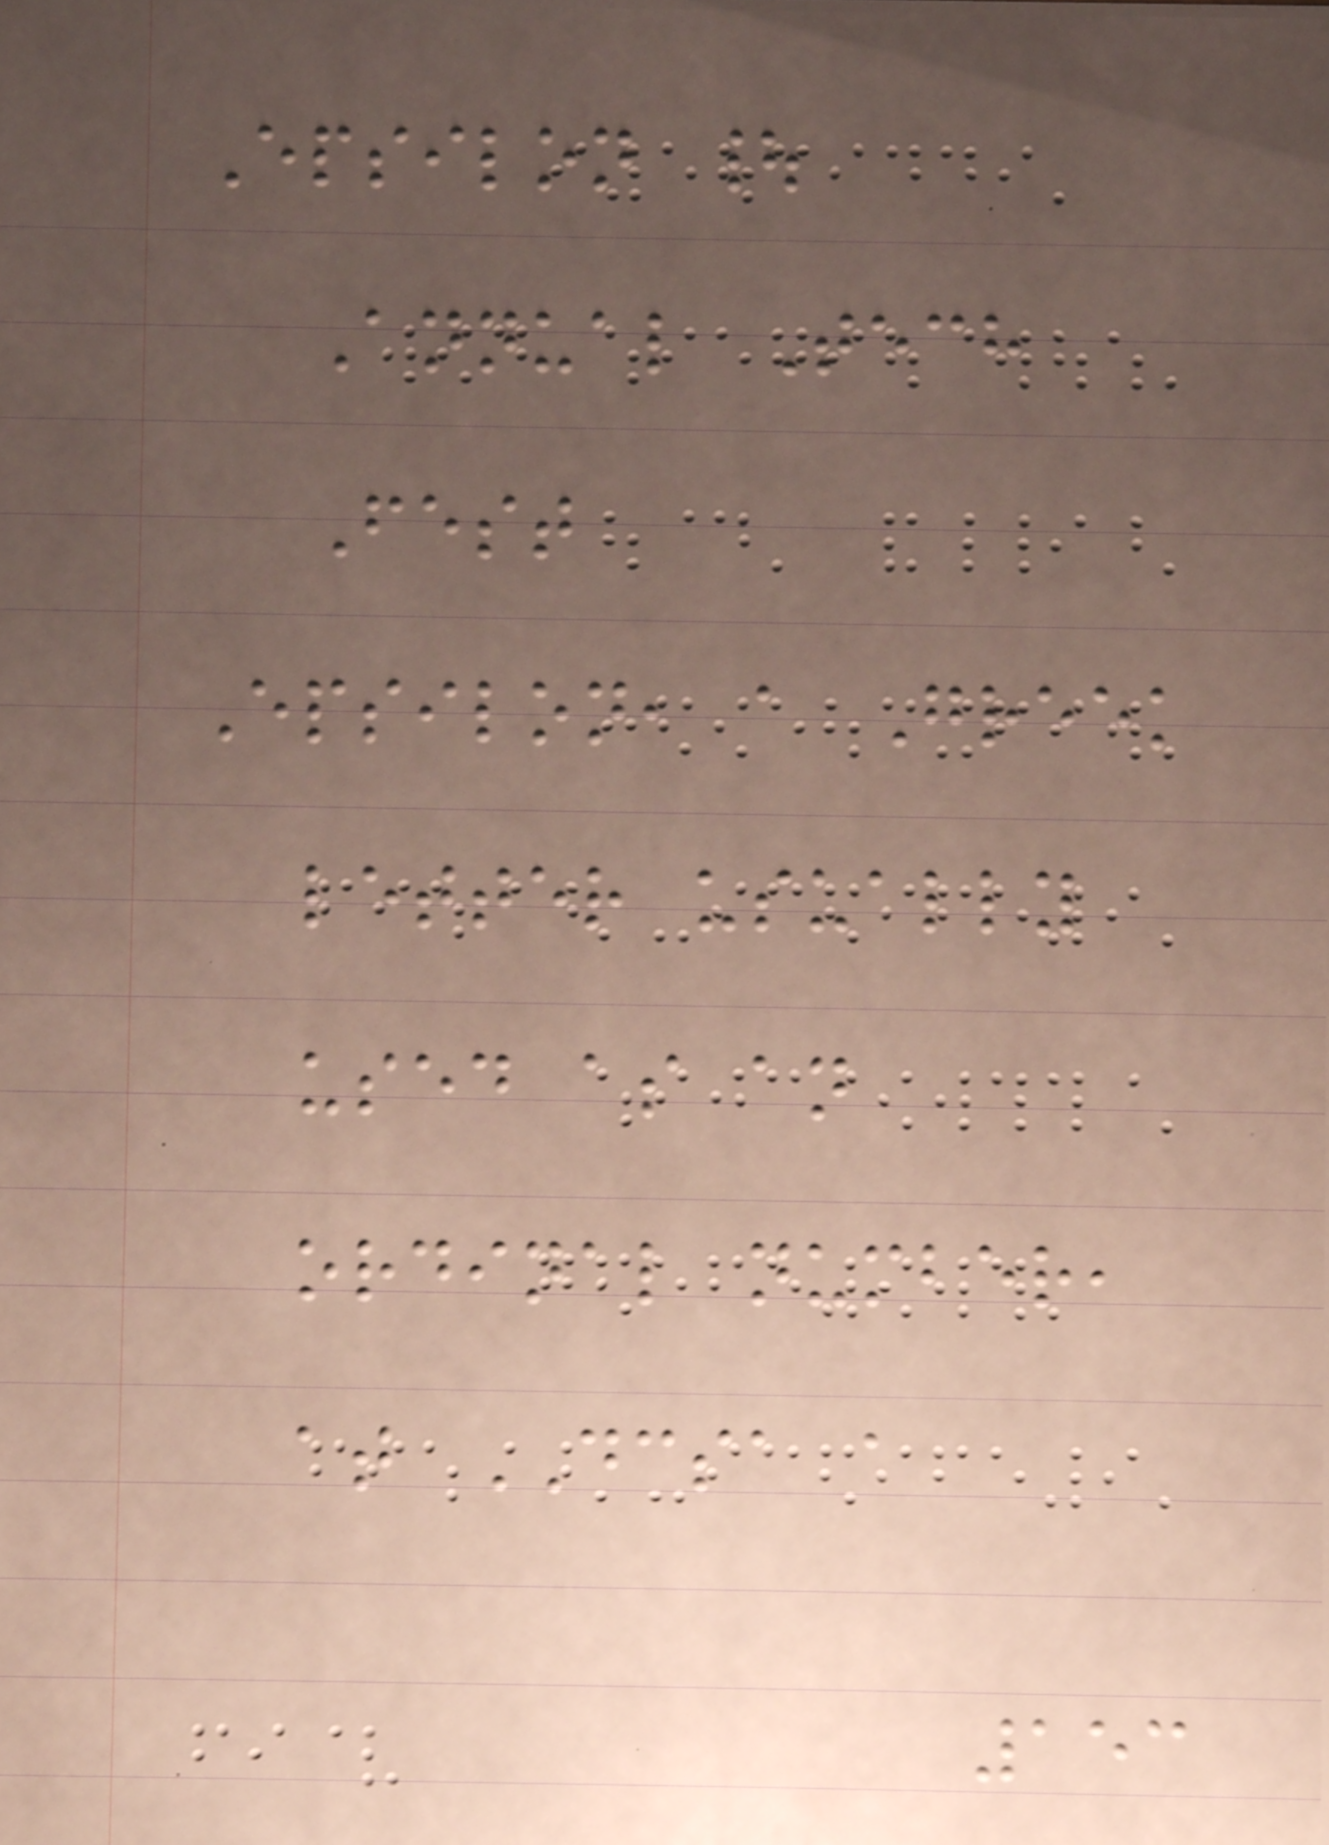Epsilon |
Annual Tech
Fest
Epsilon, a Greek
letter usually
used as an
ordinal number,
at DCSA a
153
